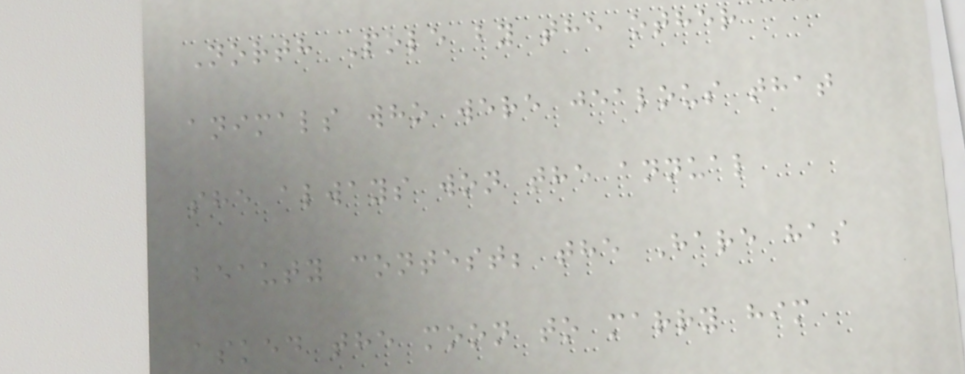North Pole by the other
animals who were jealous that
she always won the annual
beauty contest; the Hare has
asked the moon to marry him
